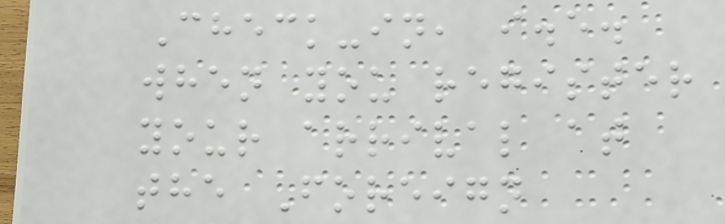Check-in, i.e.
when you register
your arrival at
the Foreign
